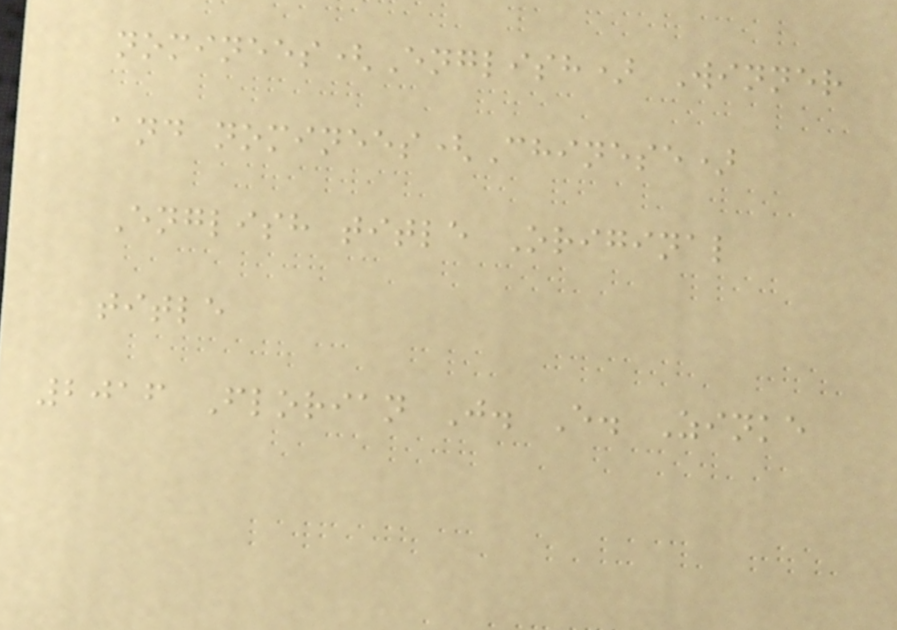nominees(English) Winner
and nominees(Chinese)
English title Original
title
2016 Florian J. E. Zinke
